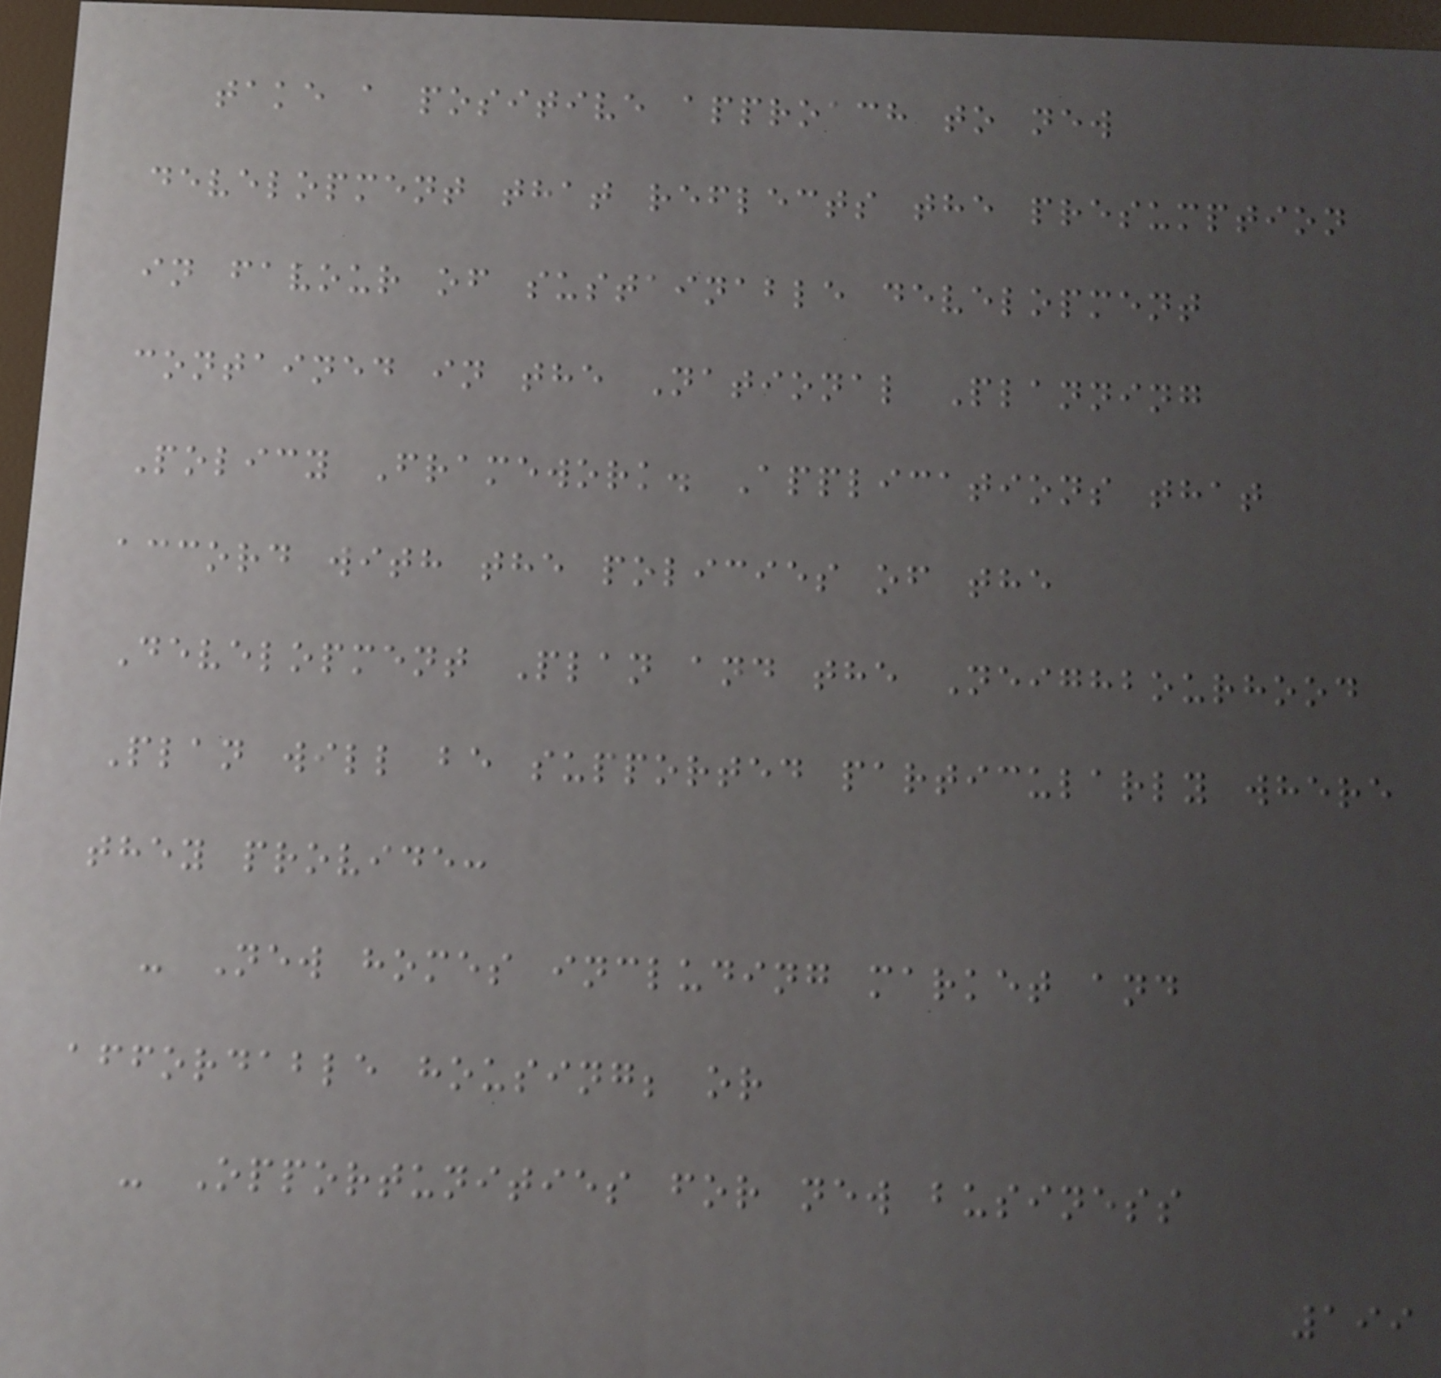take a positive approach to new
development that reflects the presumption
in favour of sustainable development
contained in the National Planning
Policy Framework. Applications that
accord with the policies of the
Development Plan and the Neighbourhood
Plan will be supported particularly where
they provide:
- New homes including market and
affordable housing; or
- Opportunities for new business
199
